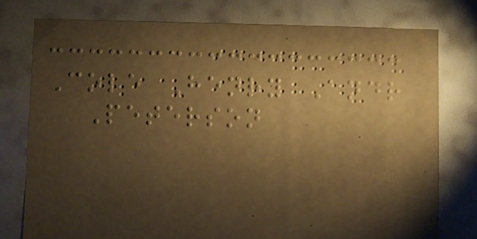Cole Henry Andr
Peterson
